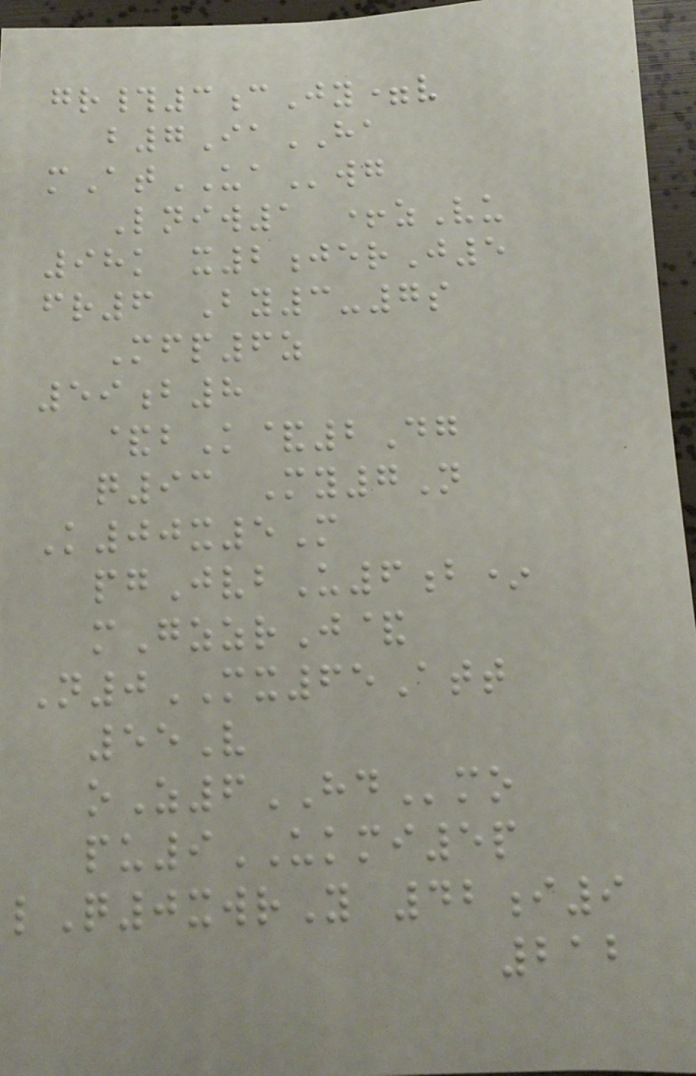gr#3cJy=v
b7IaHA
mAtUAwg
Lniw1 +zVu
98k x2jerJ5
fr6 By3-7s
Mfp6z
59b8
&bK&2Dg
q93 My7N
K00x5M
pgJvbU6b*
mGzzrJ&
N0MX65Att
55V
oZ6HDmo
pu9UKMI5p
lQ0xwrY 42i9
212
